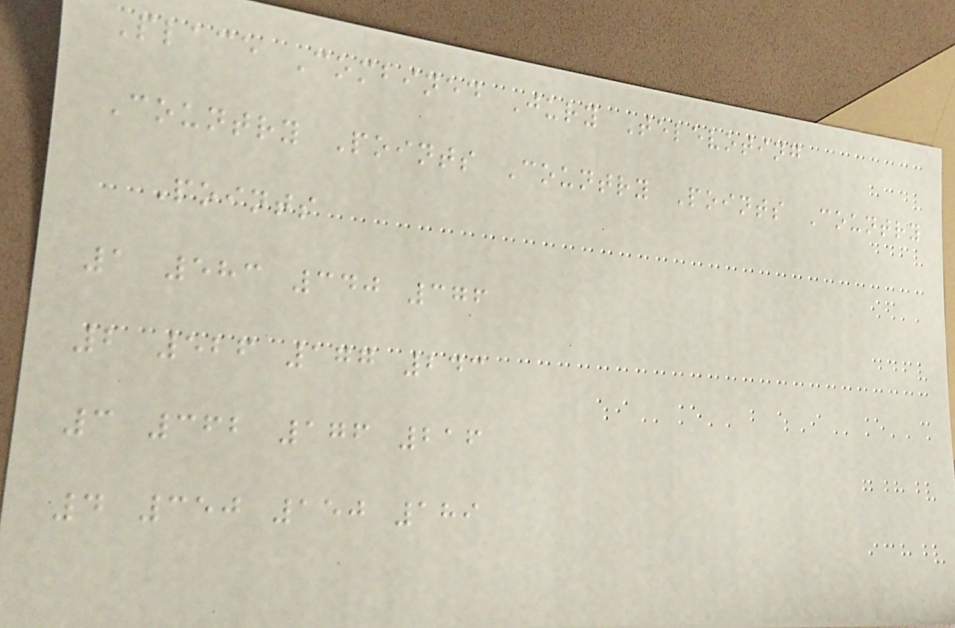Place Combined Jury Televoting
Country Points Country Points Country
Points
1 583 340 376
2 526 177 243
3 362 176 216
4 350 150 189
